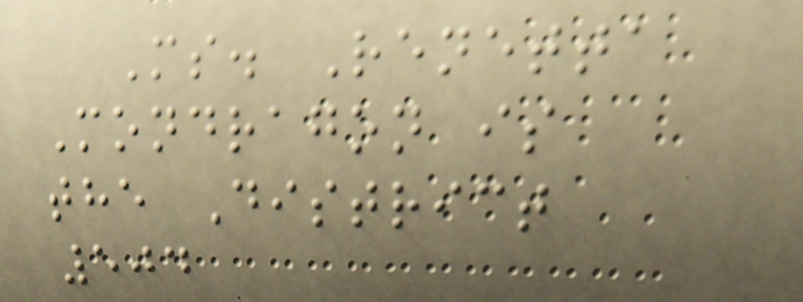Ms. Renetta
Mondragon is
the District
504
